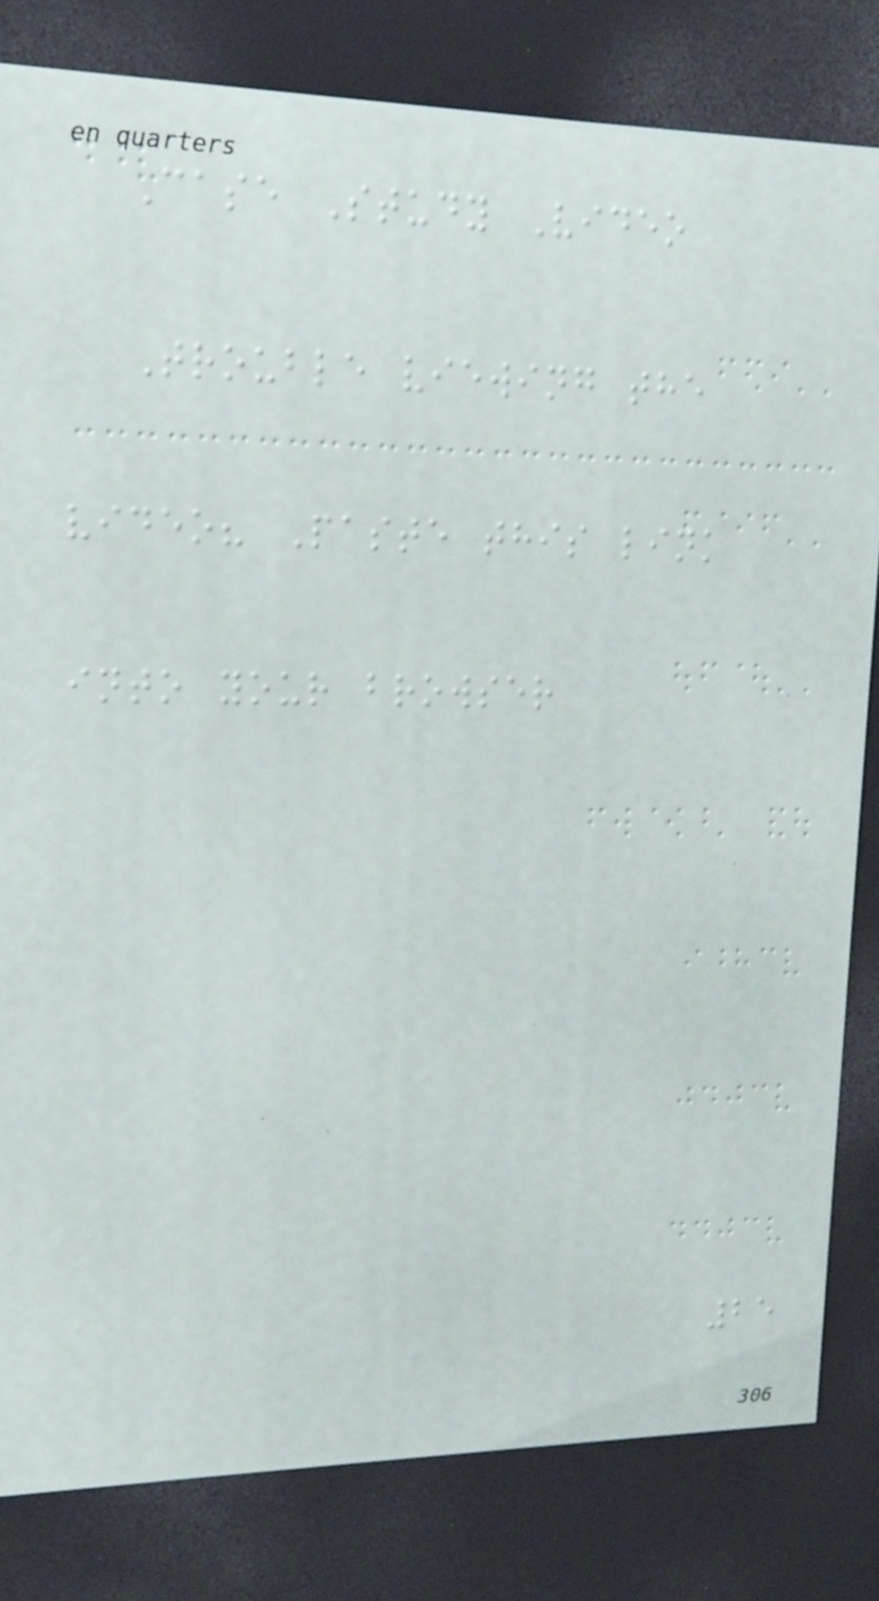Case Study Video
Trouble viewing the
video? Paste this link
into your browser
25
